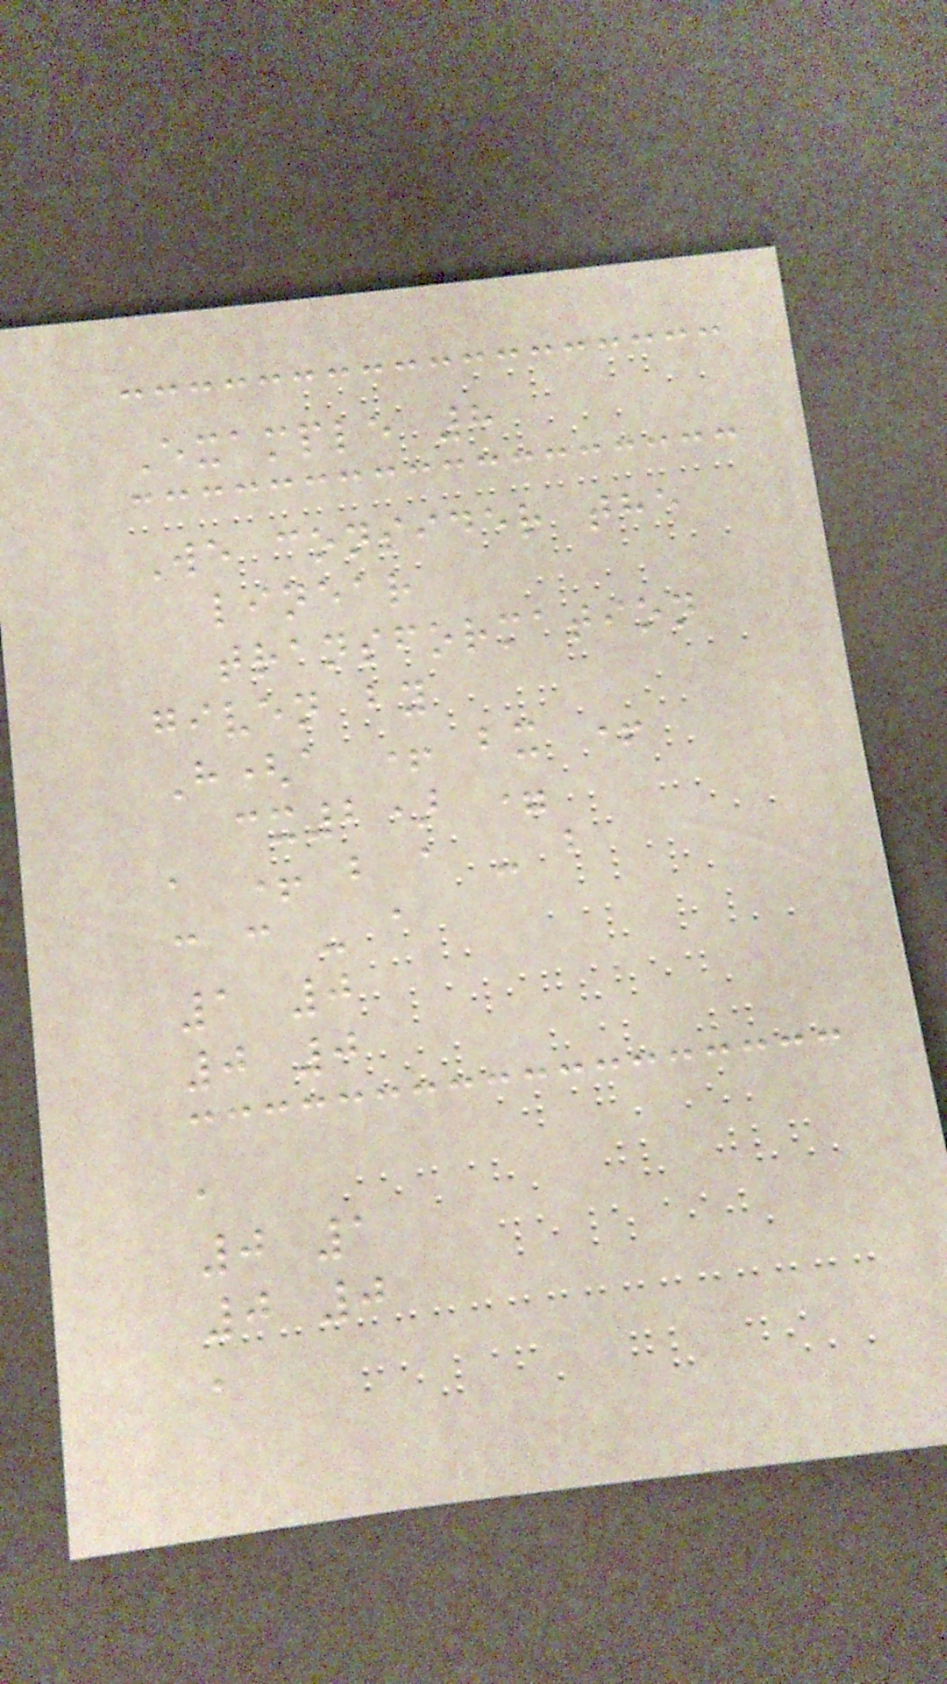Example 8
We consider the
linear
transformation
given by
H(a + bx +
cx2) =
a + b a - b
c c - a
1 0
0 0
,
0 1
0 0
,
